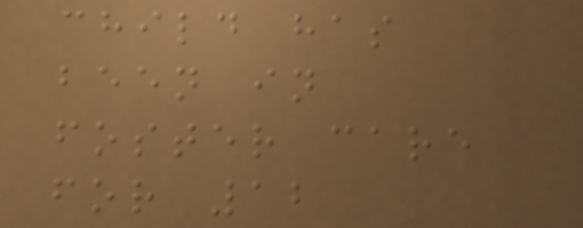child has
been in
foster care
for 12
